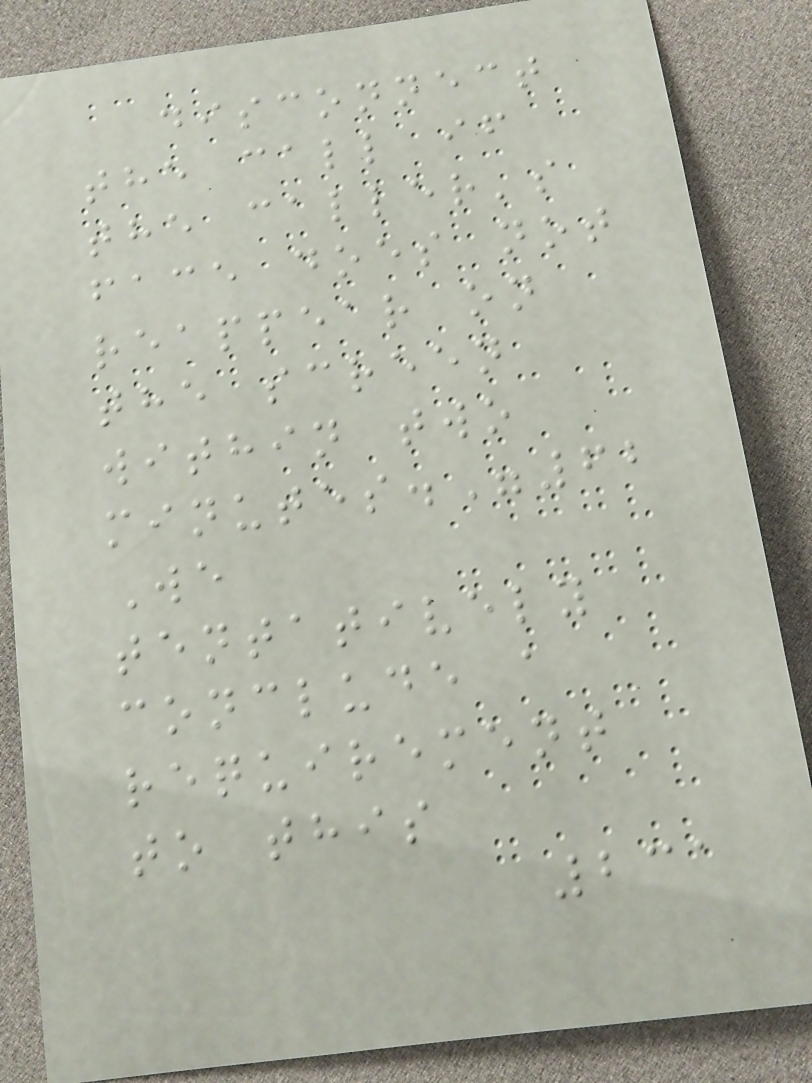disconnect
the call if
the caller's
face does not
reappear on
the screen
within two
minutes."62
We
tentatively
conclude a
requirement
to this
231
